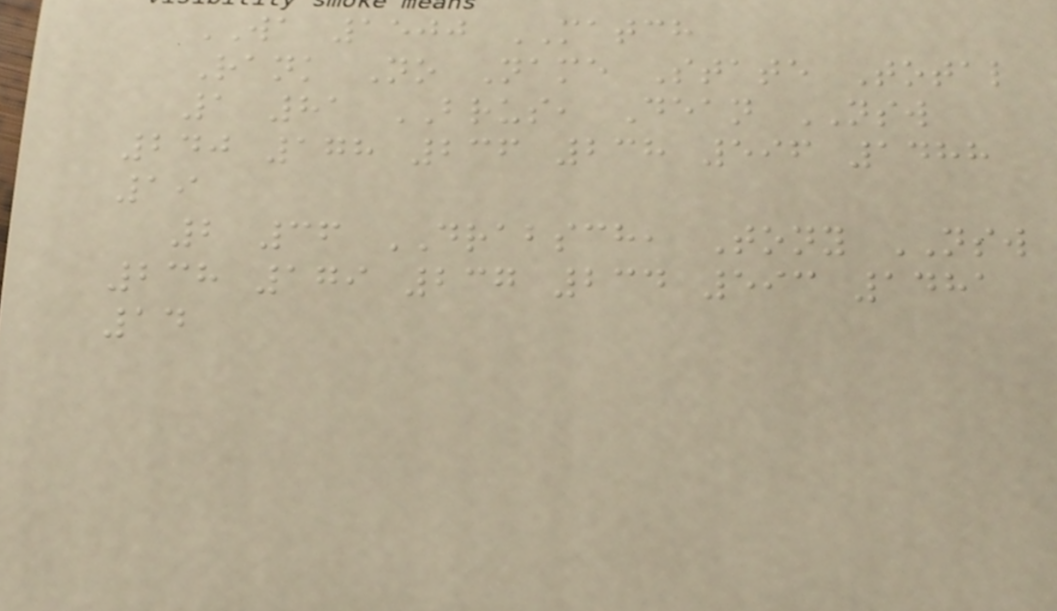WA 1500 MATCH
Rank No Name State Total
1 81 BRUS, Dean NSW
240 178 236 238 596 1488
19
2 36 DRABSCH, Tony NSW
238 179 237 234 593 1481
14
